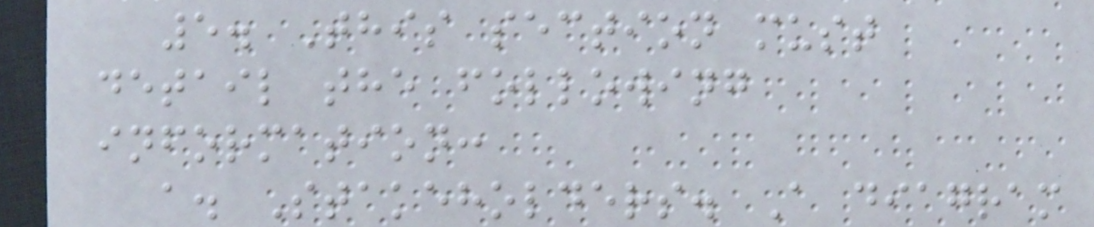5. This section must
detail the following
information:
a. Stakeholders. A diagram
